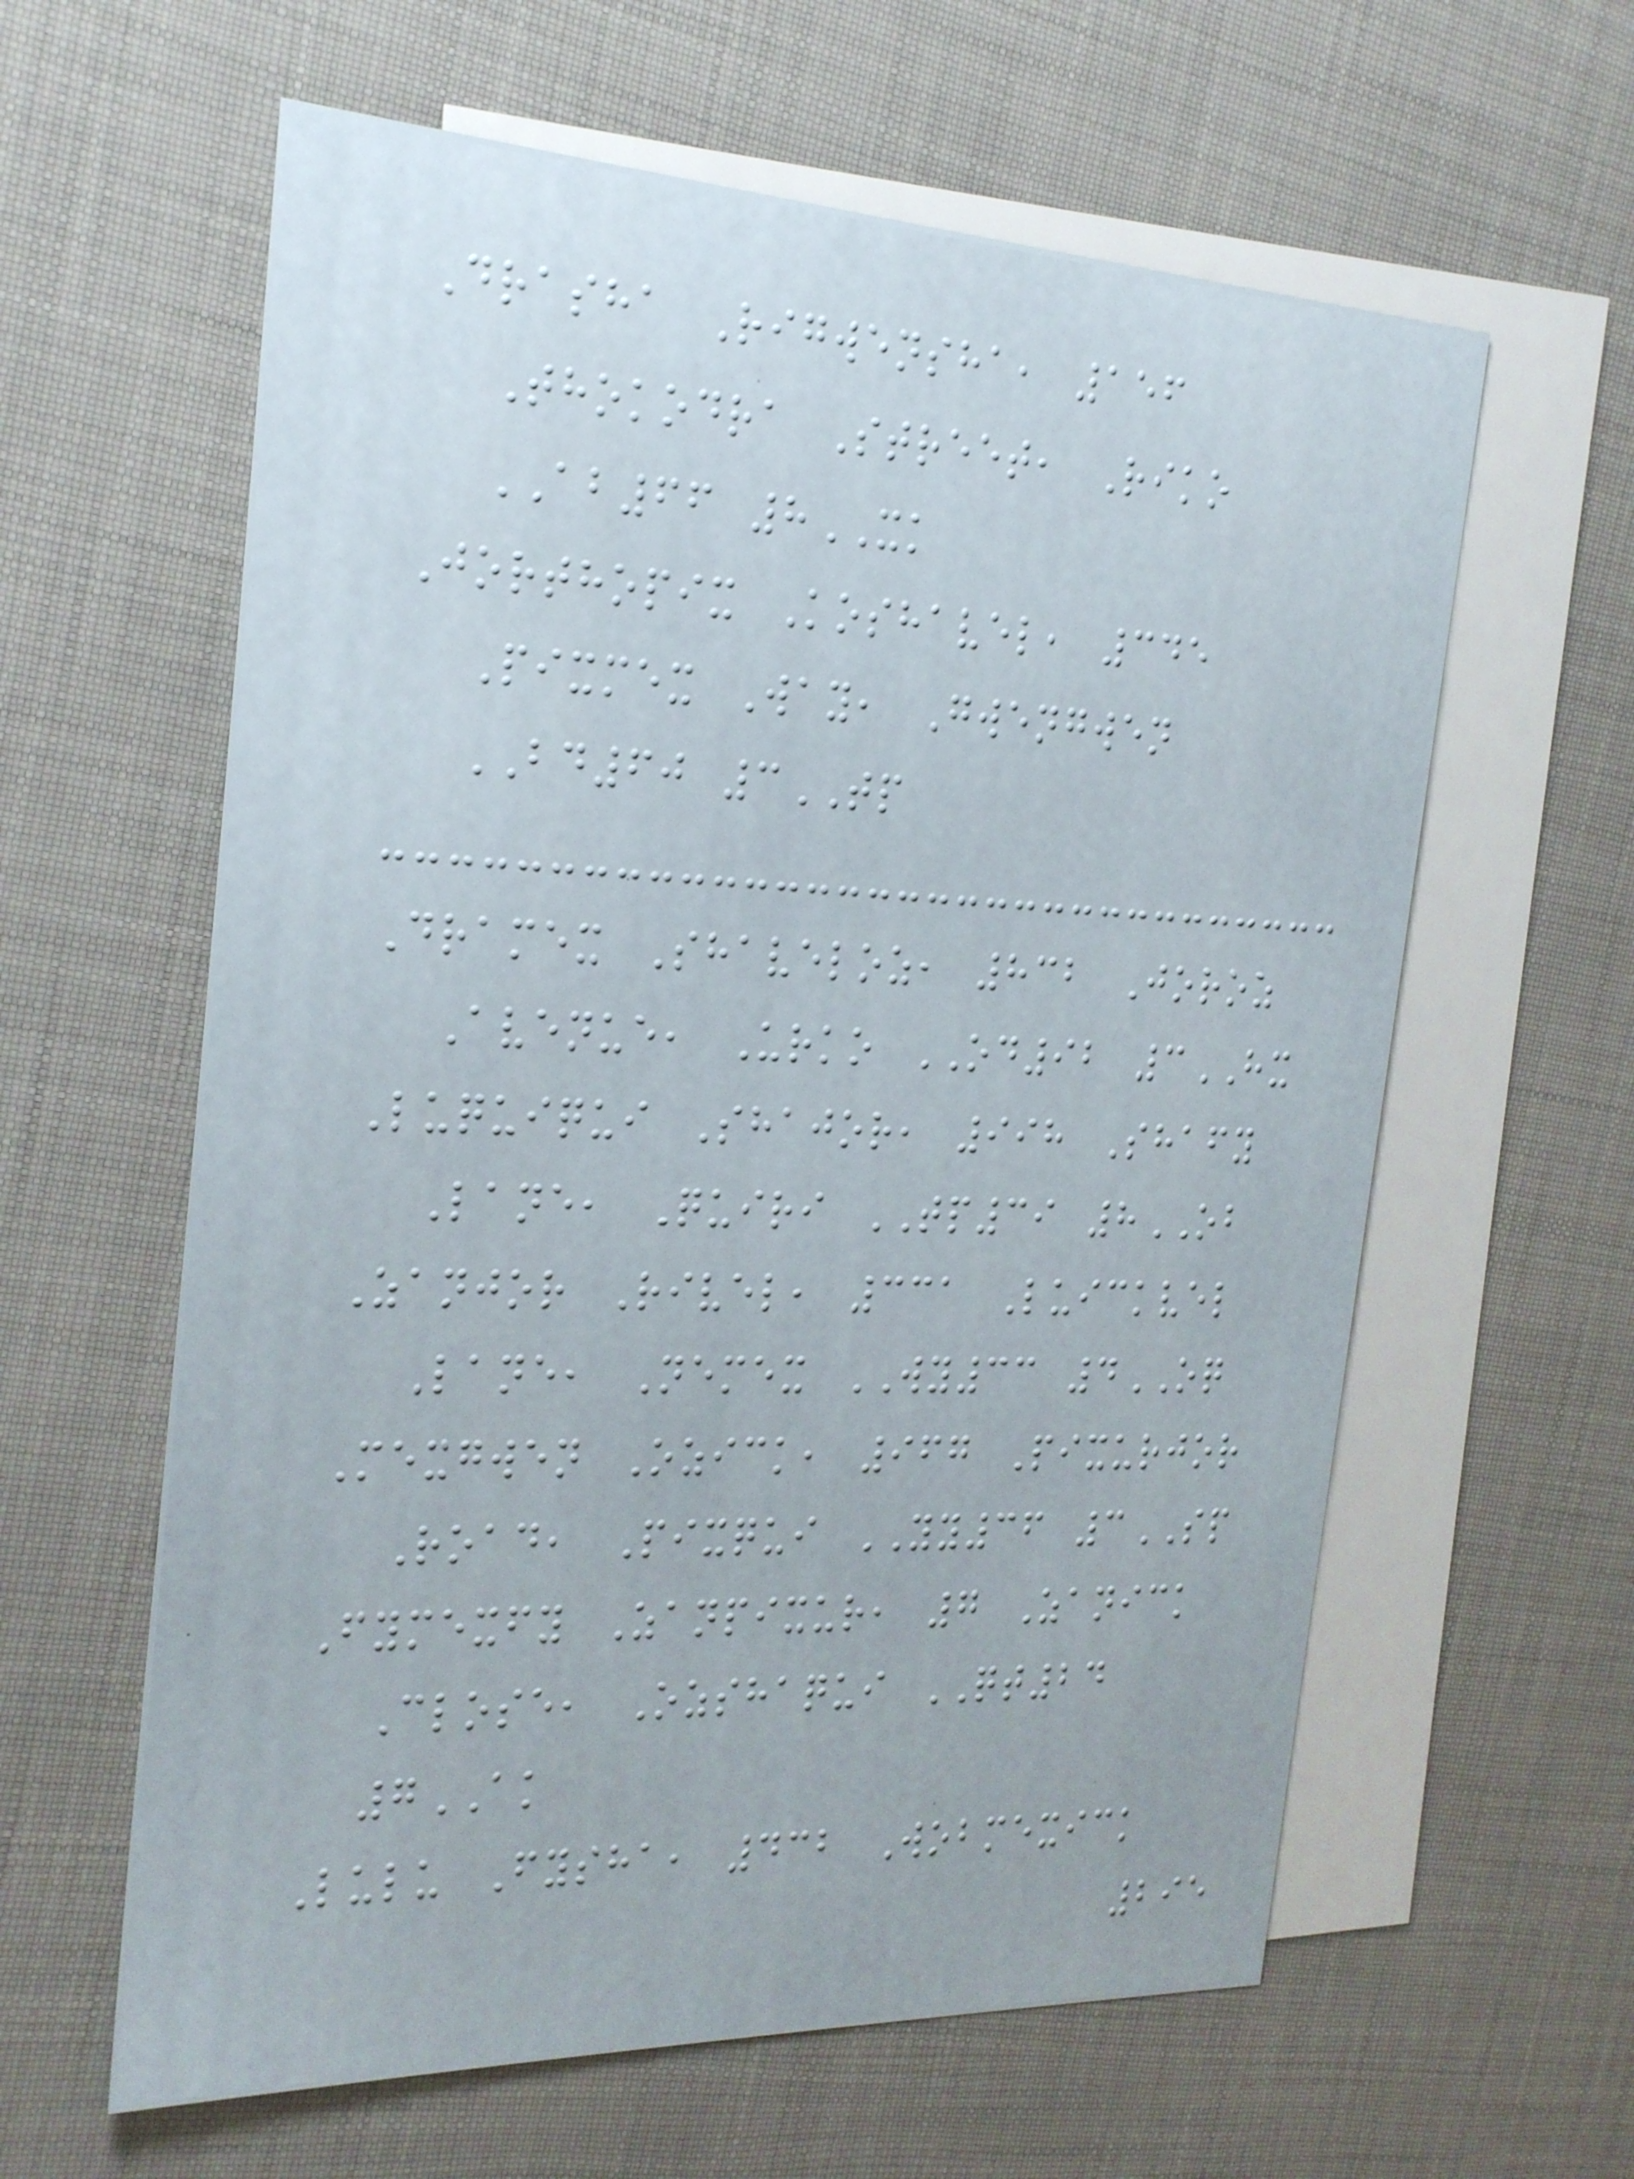Drasha Rigwensha, 156
Thokodra Street, Riko
AB66 8XK
Jorthopix Koshavel, 345
Pixmex Way, Gwengwen
BD60 3TP
Dramex Shaveloz, 832 Joroz
Avenue, Urko OD92 3HX
Luquiqui Shajor, 998 Shafy
Lane, Quiri TP39 8OB
Zanjor Rivel, 331 Luickvel
Lane, Nemex WY33 4OQ
Mexgwen Ozick, 967 Pixurjor
Road, Pixqui YY36 3SP
Fymexfy Zanpixur, 7 Zanick
Close, Ozshaqui QT24
7AK
Lulu Fysha, 432 Wobmexick
295
